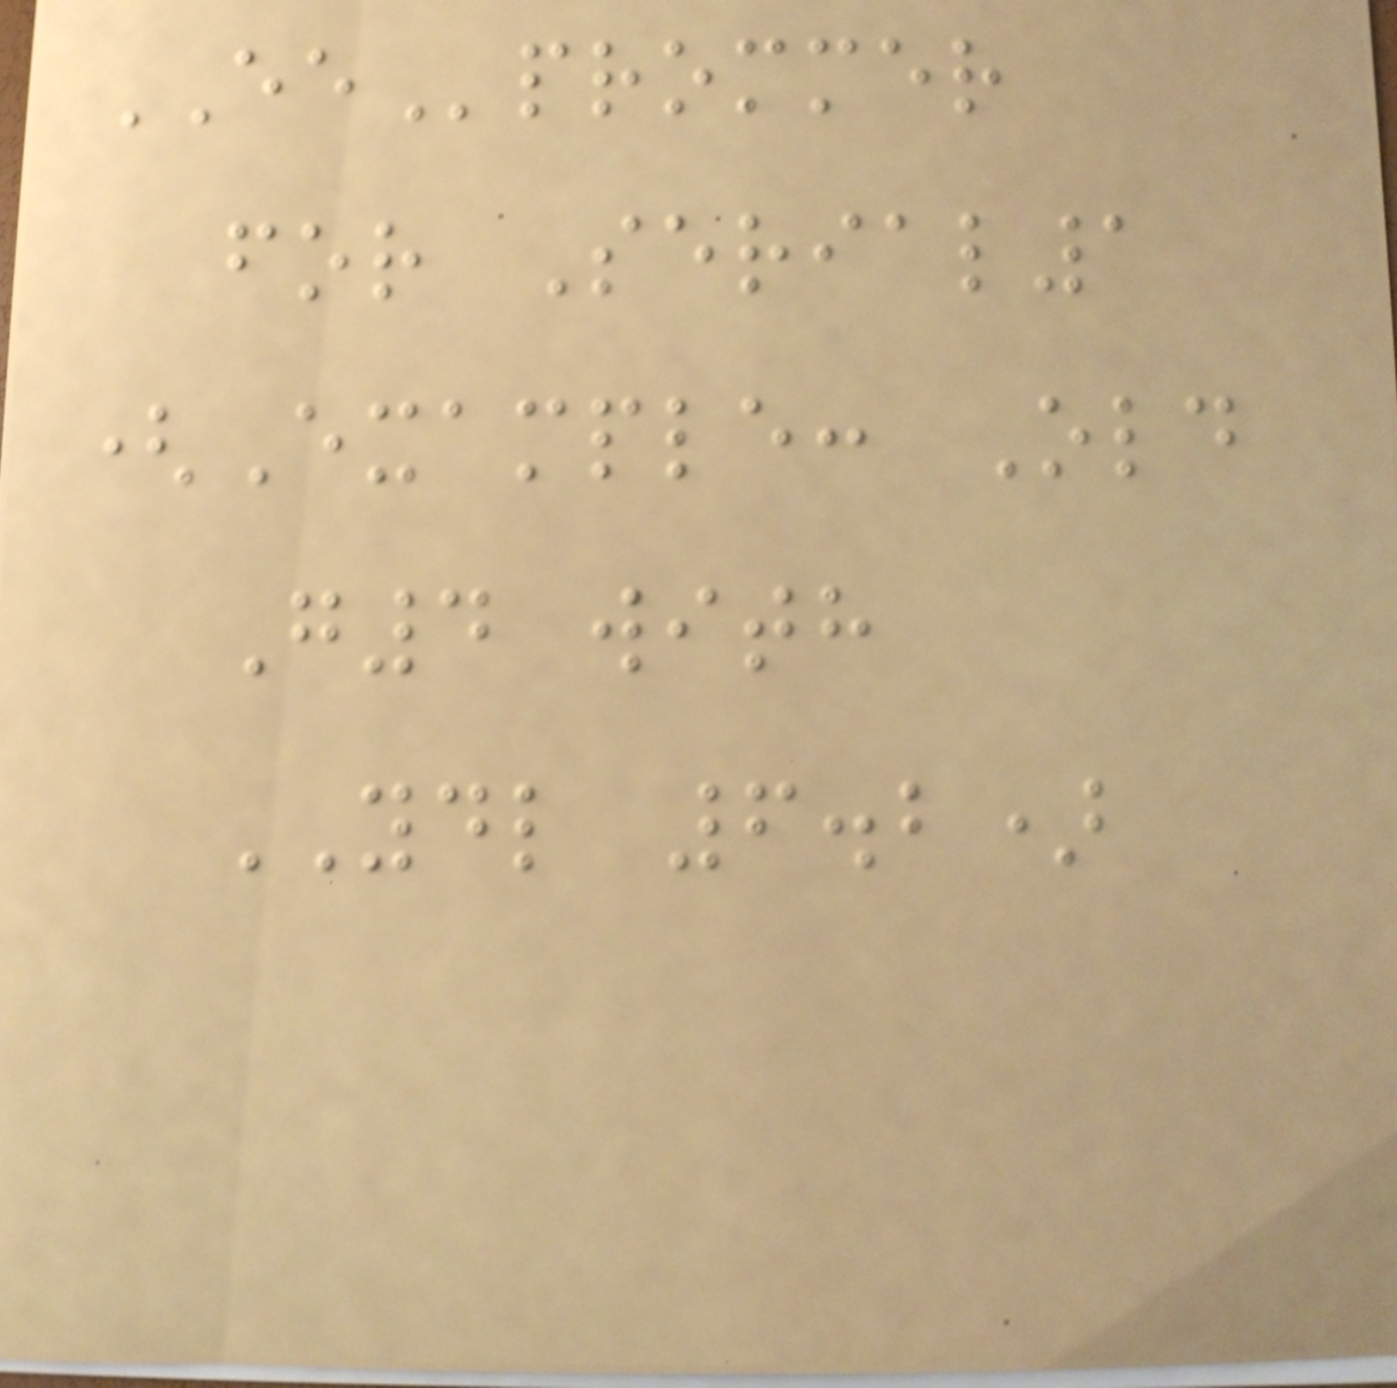EEprommer
for Serial1
(Example: Old
G4 with
YDL 6.2)
